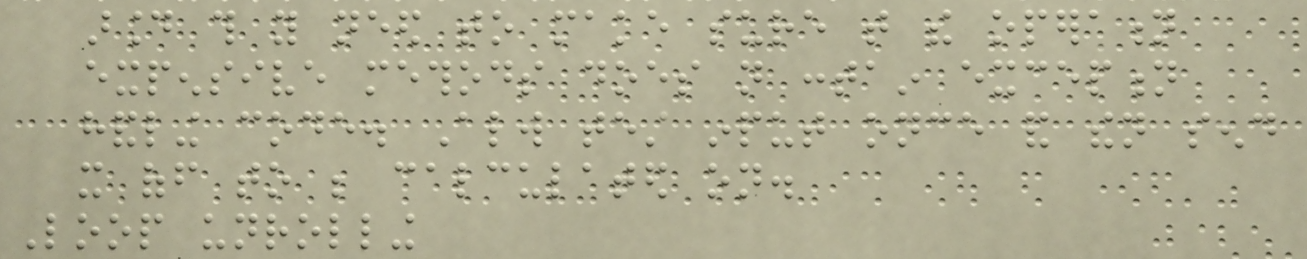around this you need to make sure that the operation
expensive methods does not contain exception
handling code. Always test input once and then send
it off to be calculated on.
Loop unrolling
